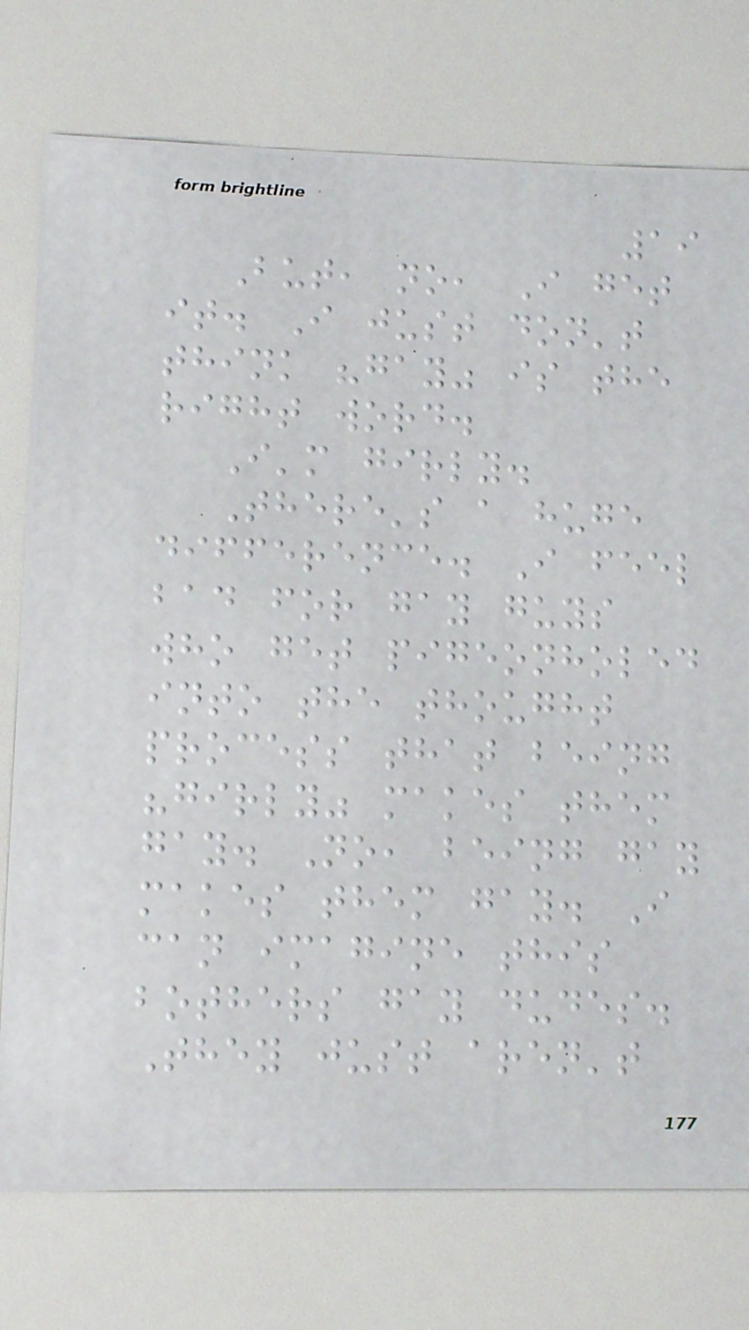19
But, no, I get
it. I just don't
think "gay" is the
right word.
I'm girly.
There's a huge
difference. I feel
bad for gay guys
who get pigeonholed
into the thought
process that being
"girly" makes them
gay. No, being gay
makes them gay. I
can imagine this
bothers gay dudes.
They just aren't
